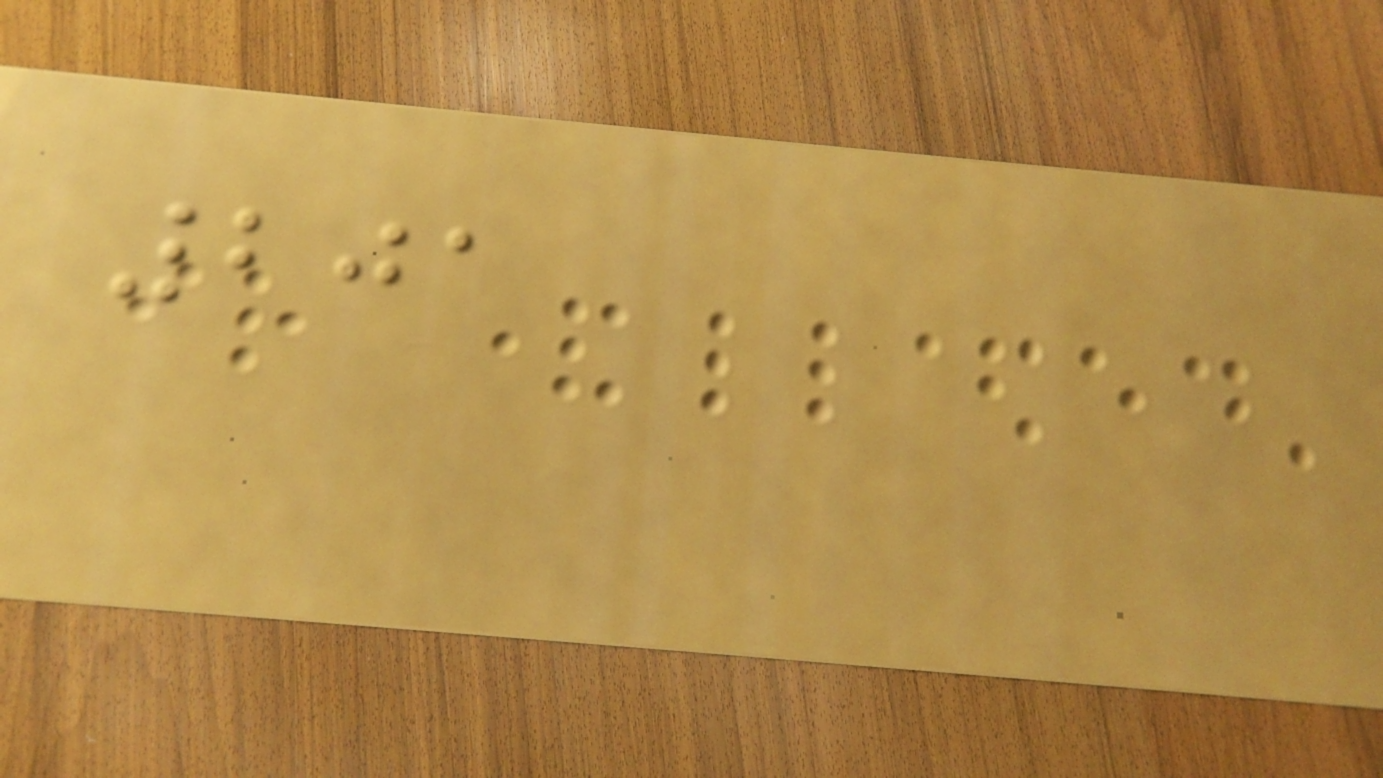201
